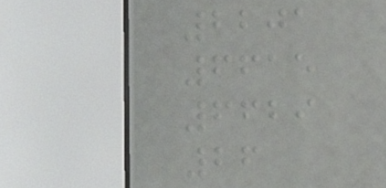2201
6615
6629
26
